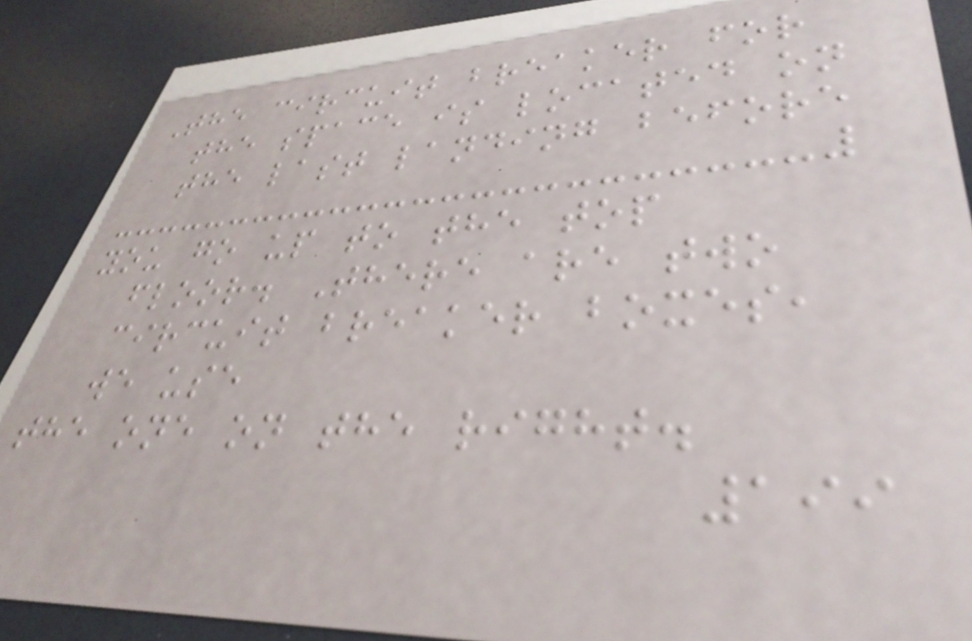The circuit breaker for
the space is located on
the last landing before
you go up to the top
floor. There are two
circuit breaker boxes,
we use
the one on the right.
199
